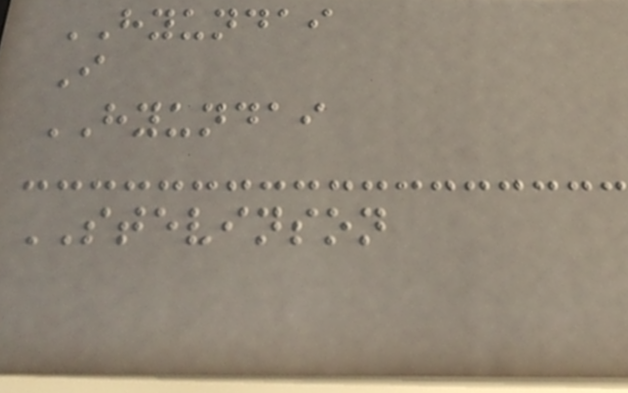HYUNDAI
I
HYUNDAI
STEVINSON
